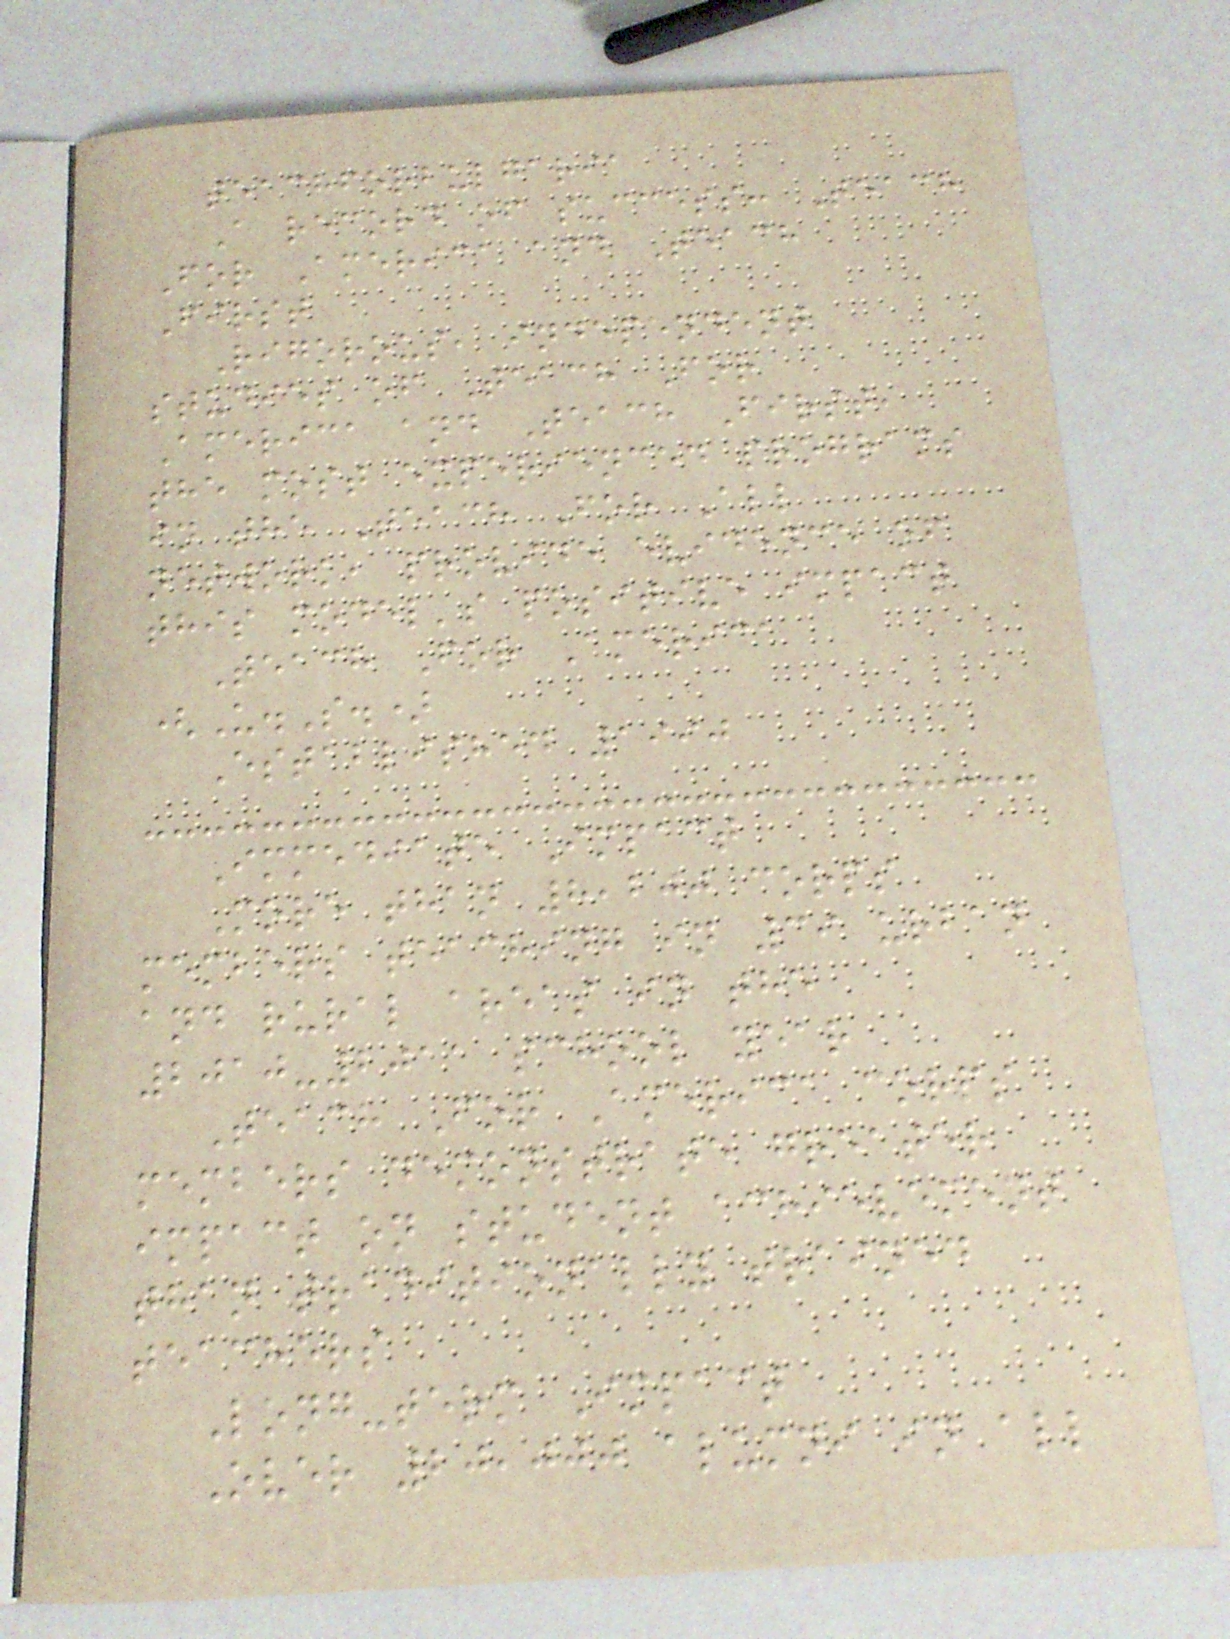teachforbulgaria
A record of success: Teach
For America and Teach
First
Rigorous, independent
studies of Teach For
America and Teach First,
the most experienced programs
in the Teach For All
network, provide evidence of
this model's positive impact
Teach For America
(U.S.)
Established 1990
Immediate Impact
More than 8,200 corps
members teaching in 39 urban
and rural areas in the
2010-2011 school year
Teach For America corps
members demonstrate greater
impact on student achievement
than traditionally trained
teachers
Long-term Impact
Over 20,000 alumni in all
